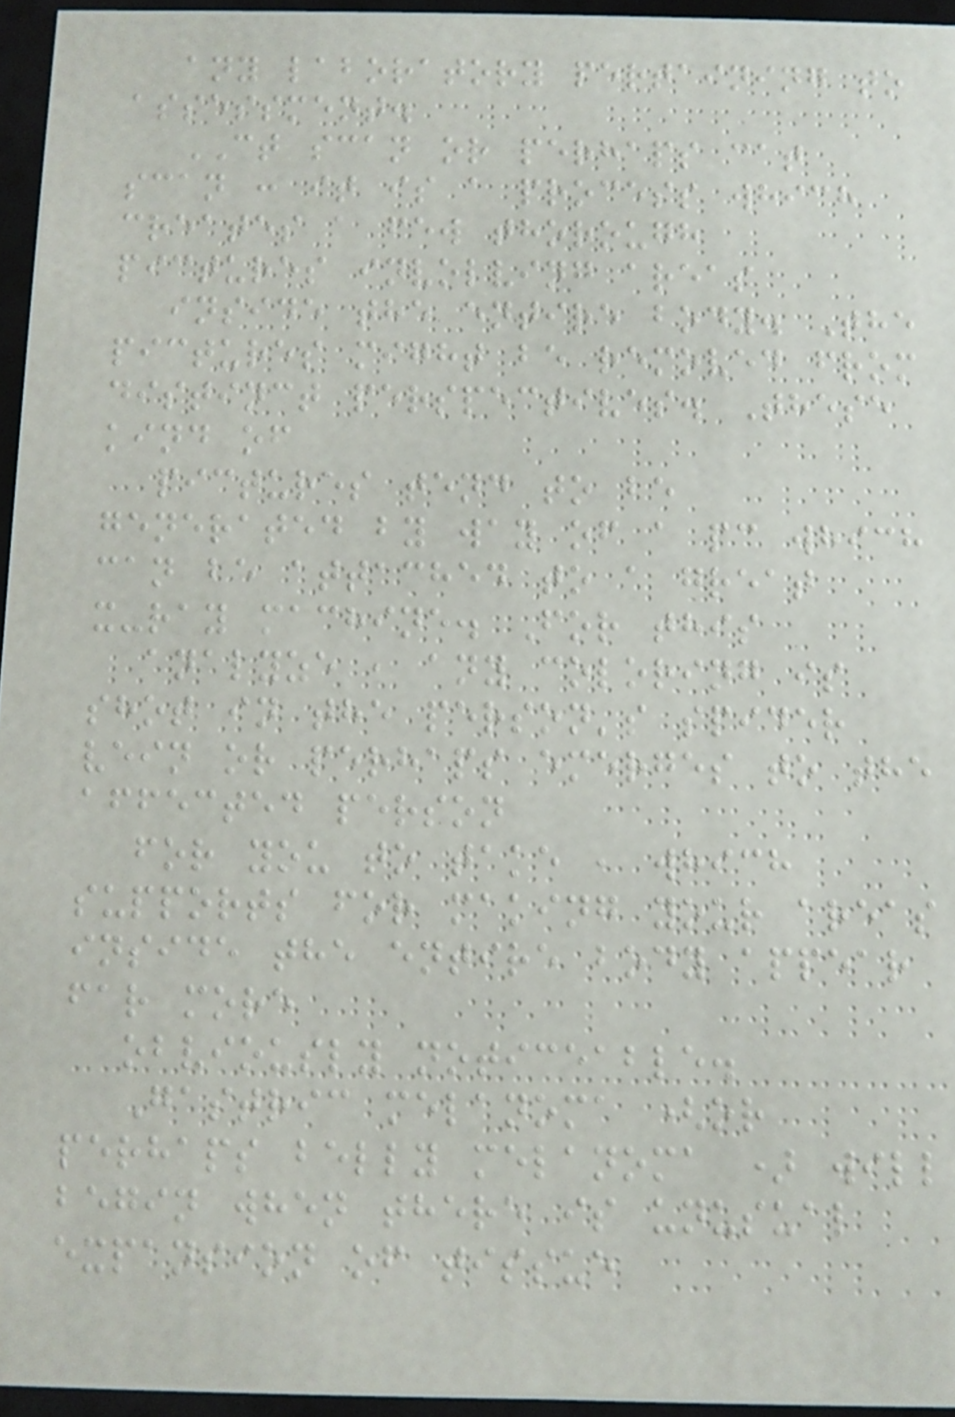any laboratory pertaining to
assessment.
CT scan or perhaps cat
scan : it is a process which
creates a few thorough
pictures involving areas
inside the entire body. The
pictures might be removed from
distinct perspectives. These
kind of
pictures tend to be
generated by way of a pc which
can be attached to a great
x-ray machine. For this
analyze , any coloring is
shot in the person's spider
vein or perhaps emerges to the
affected person
for you to take , which
supports for making your areas
inside the entire body appear
far more
obviously noticeable.
Gastric melanoma (or
perhaps belly melanoma ) will
begin when there is unusual
expansion of tissue
